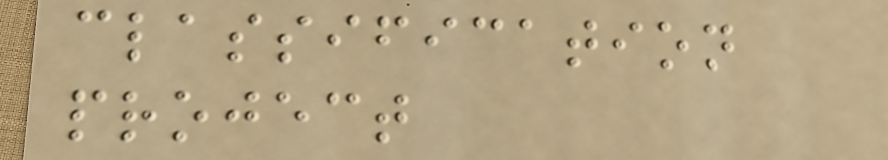classification
project
